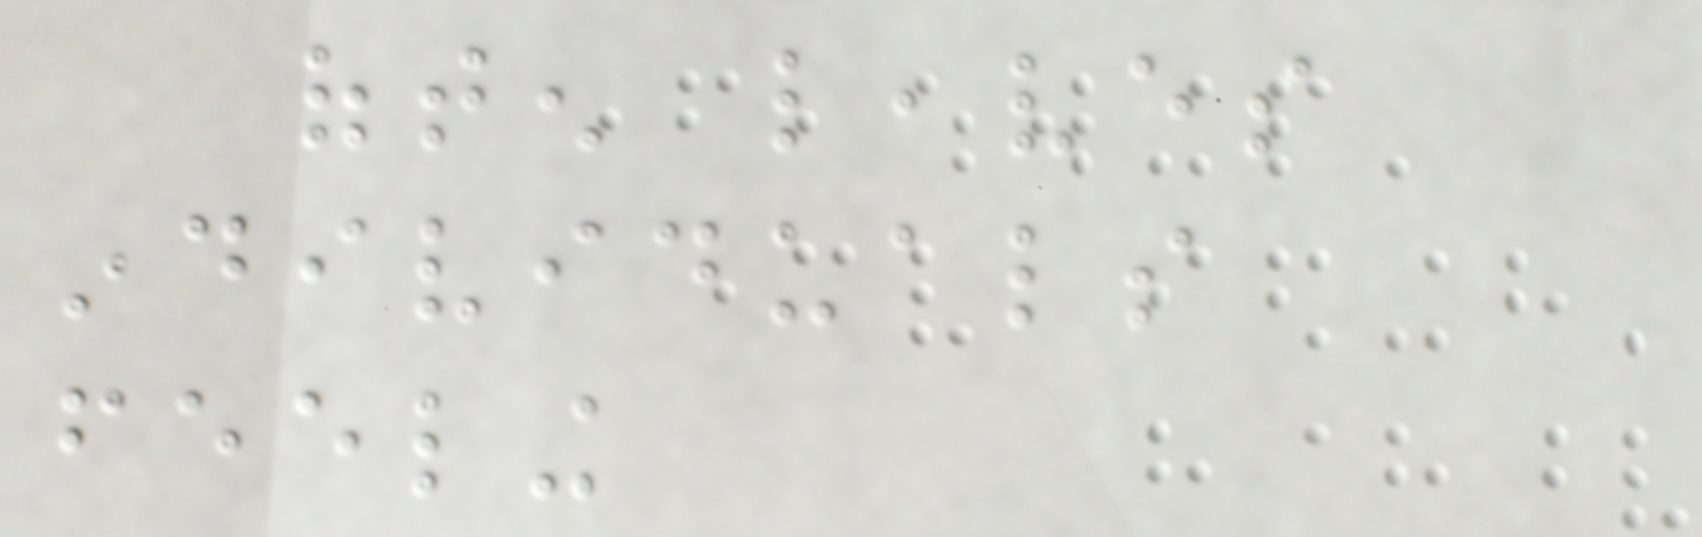often leaves
individuals
feeling
